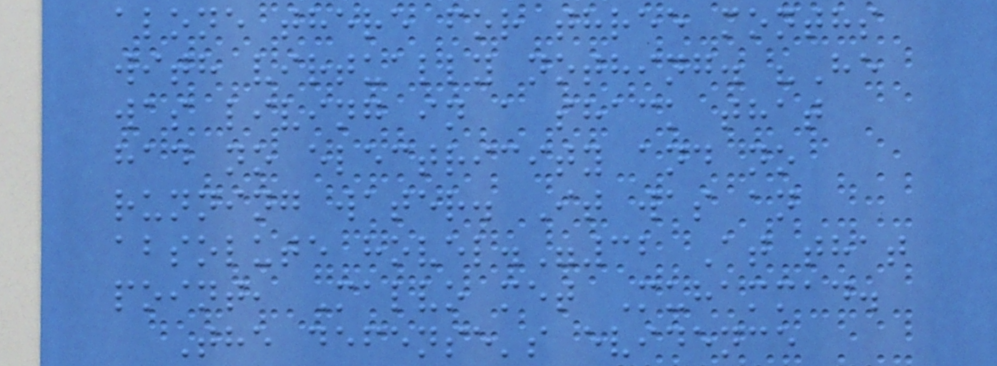alone there for three months
with virtually nothing. "He
was living in a shack that
had no electricity and no
running water. It was an
absolute hovel."32 At that
point, Malvo met Muhammad.
The defense's evidence
